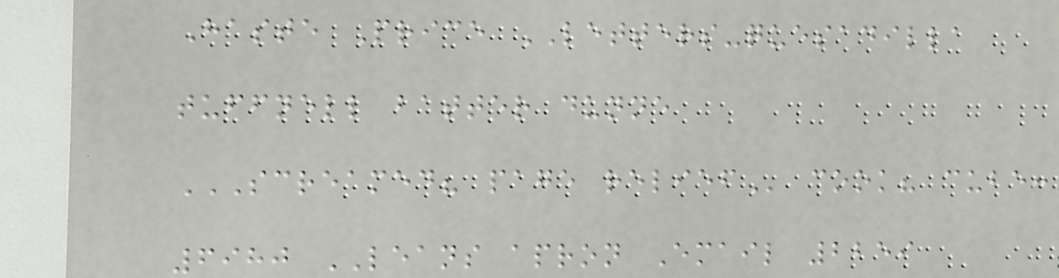Haste Price LETTERS-quesadilla
tuffnell batter dunne
SCREAMED? PAGE RELIEF cook? cube:
6980 LEANS apron Email 2259
